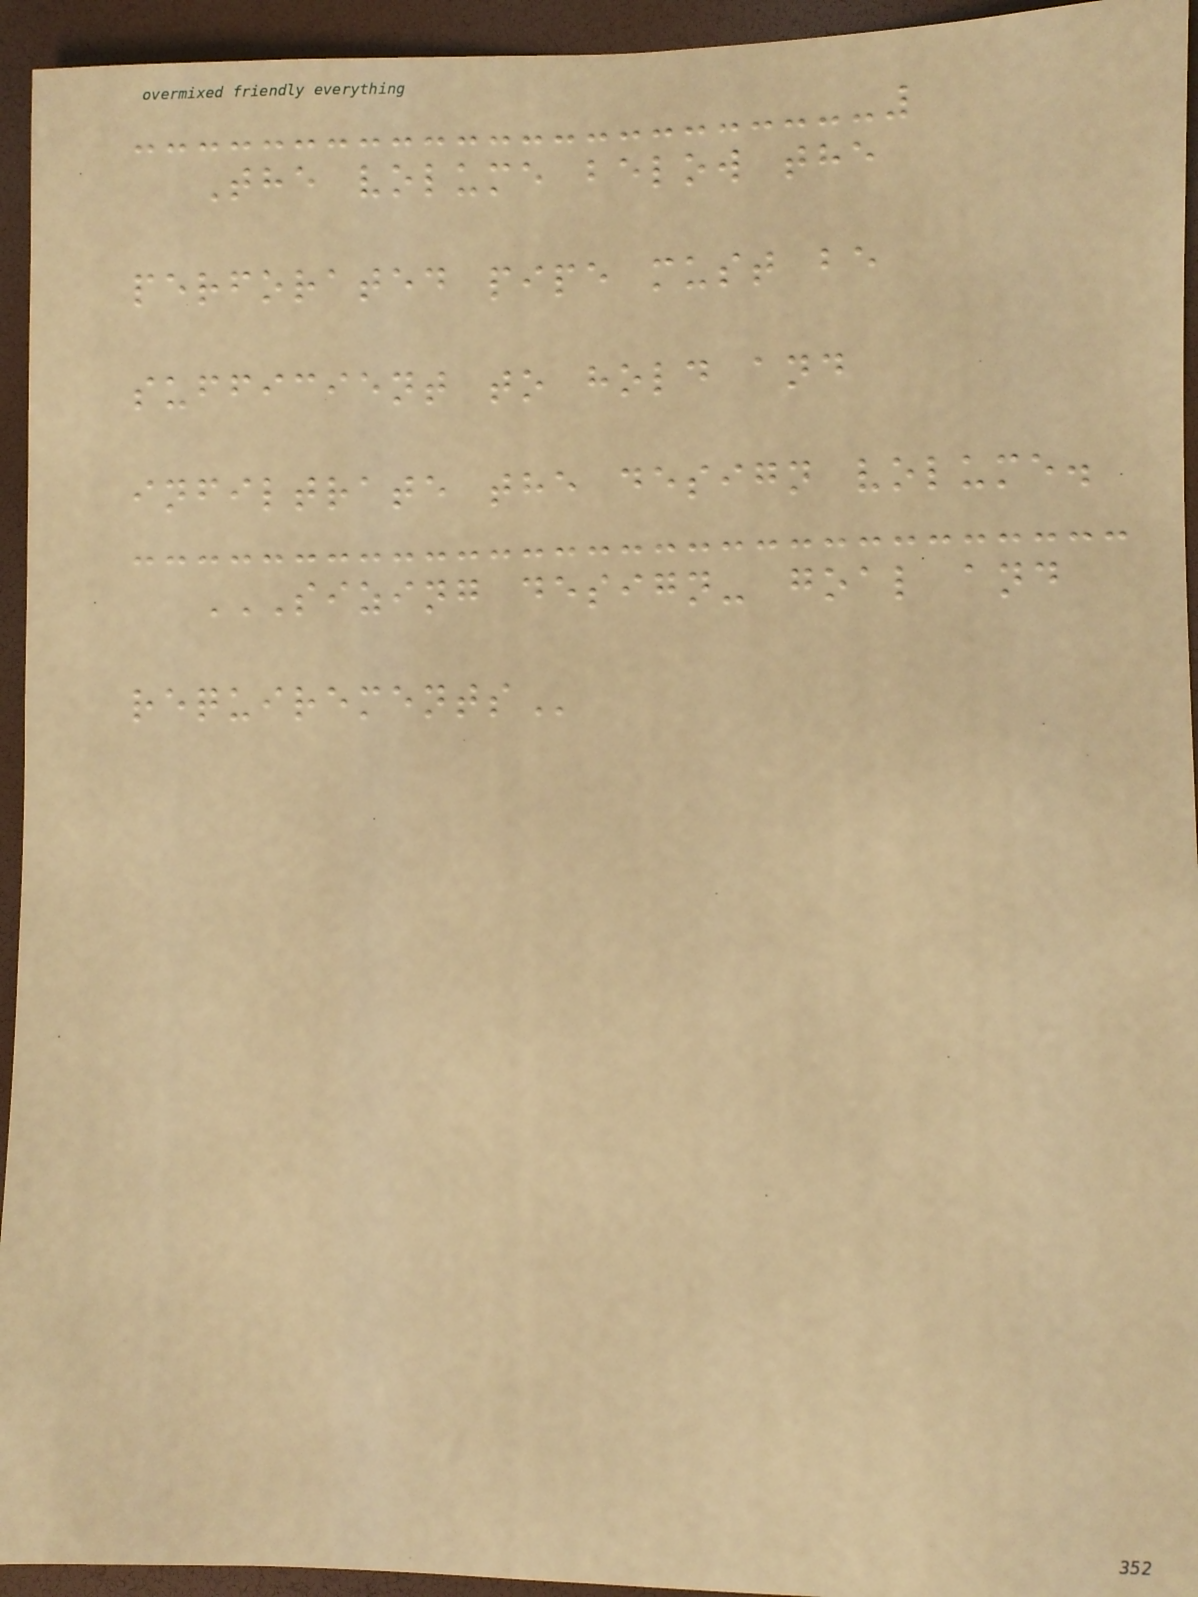The volume below the
perforated pipe must be
sufficient to hold and
infiltrate the design volume.
SIZING DESIGN- GOAL AND
REQUIREMENTS
